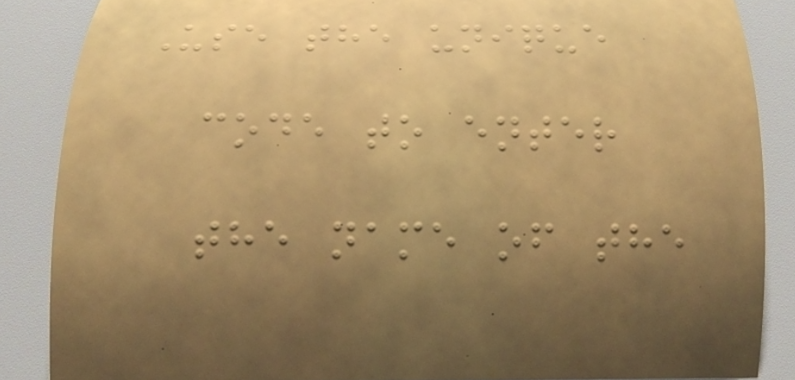Use the unique
code to enter
the name of the
